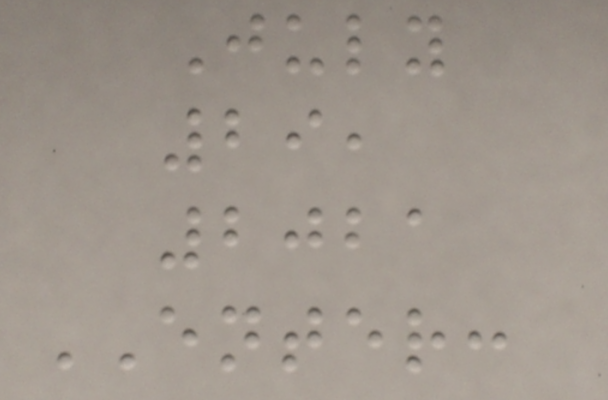July
29,
2021
ENTER:
